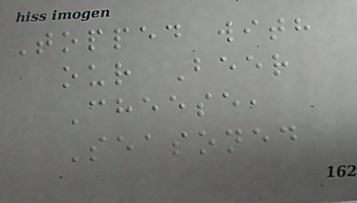Topped with
our Beer
Cheese,
Seasoned
